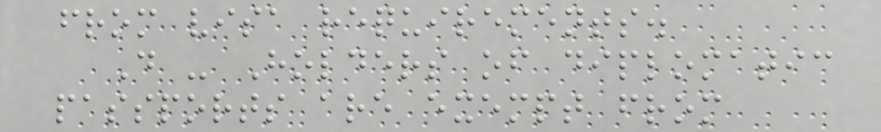from visa requirements.
D - Holders of diplomatic
passports are exempt from
